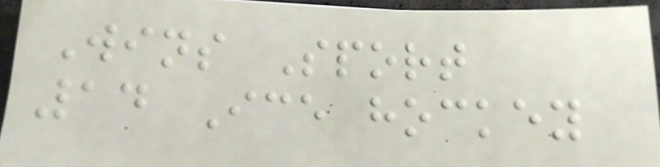Wins Sport
14 Ice hockey
